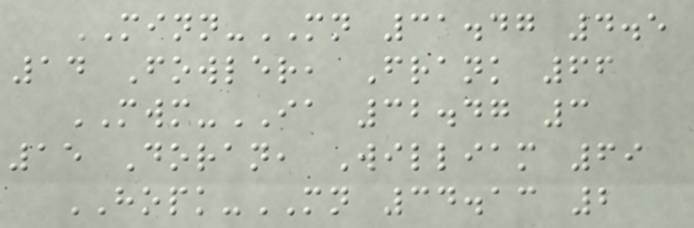MINN-MN 31.47 4.5
14 Fowler, Frank 66
MWM-IA 32.47 3
15 Doran, William 69
HOPK-MN 34.13 2
